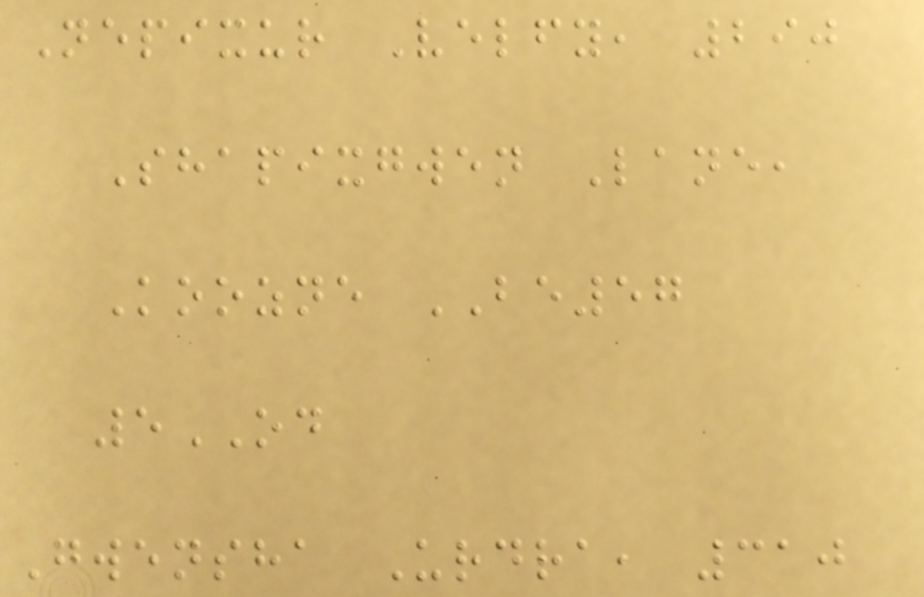Nepixur Velfy, 290
Shapixgwen Lane,
Koozne BE57
5OD
Gwensha Urdra, 310
